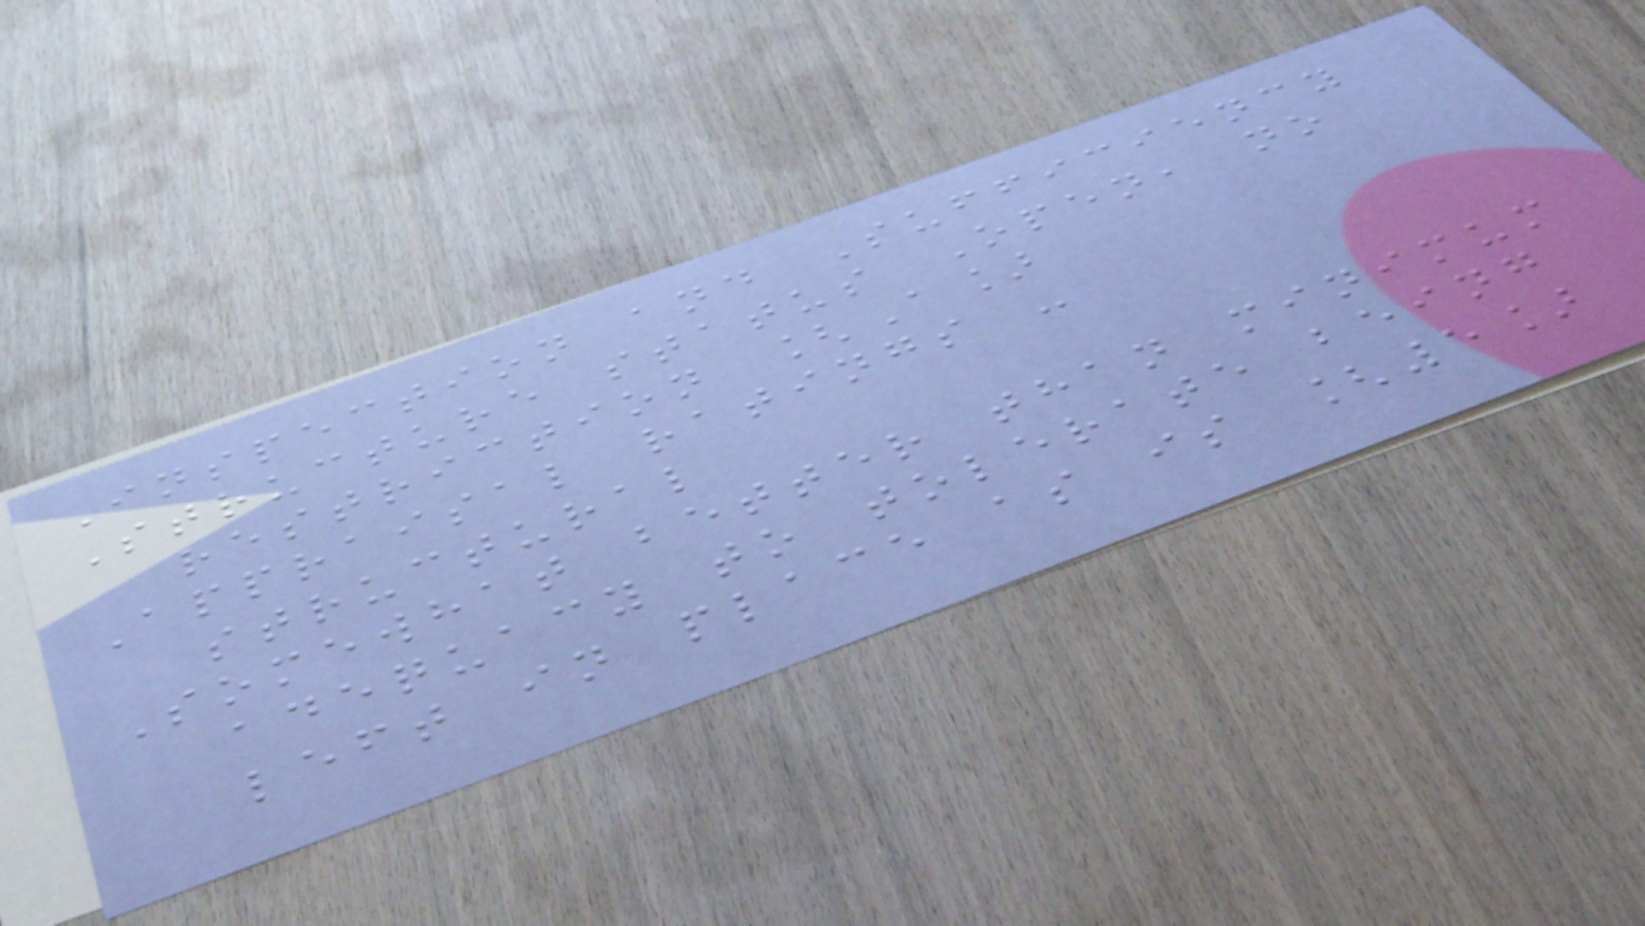Inspection and Sufficiency
Structure status Open, no
restriction [A]
Appraisal ratings -
structural
Somewhat better than minimum
adequacy to tolerate being
left in place as is [5]
